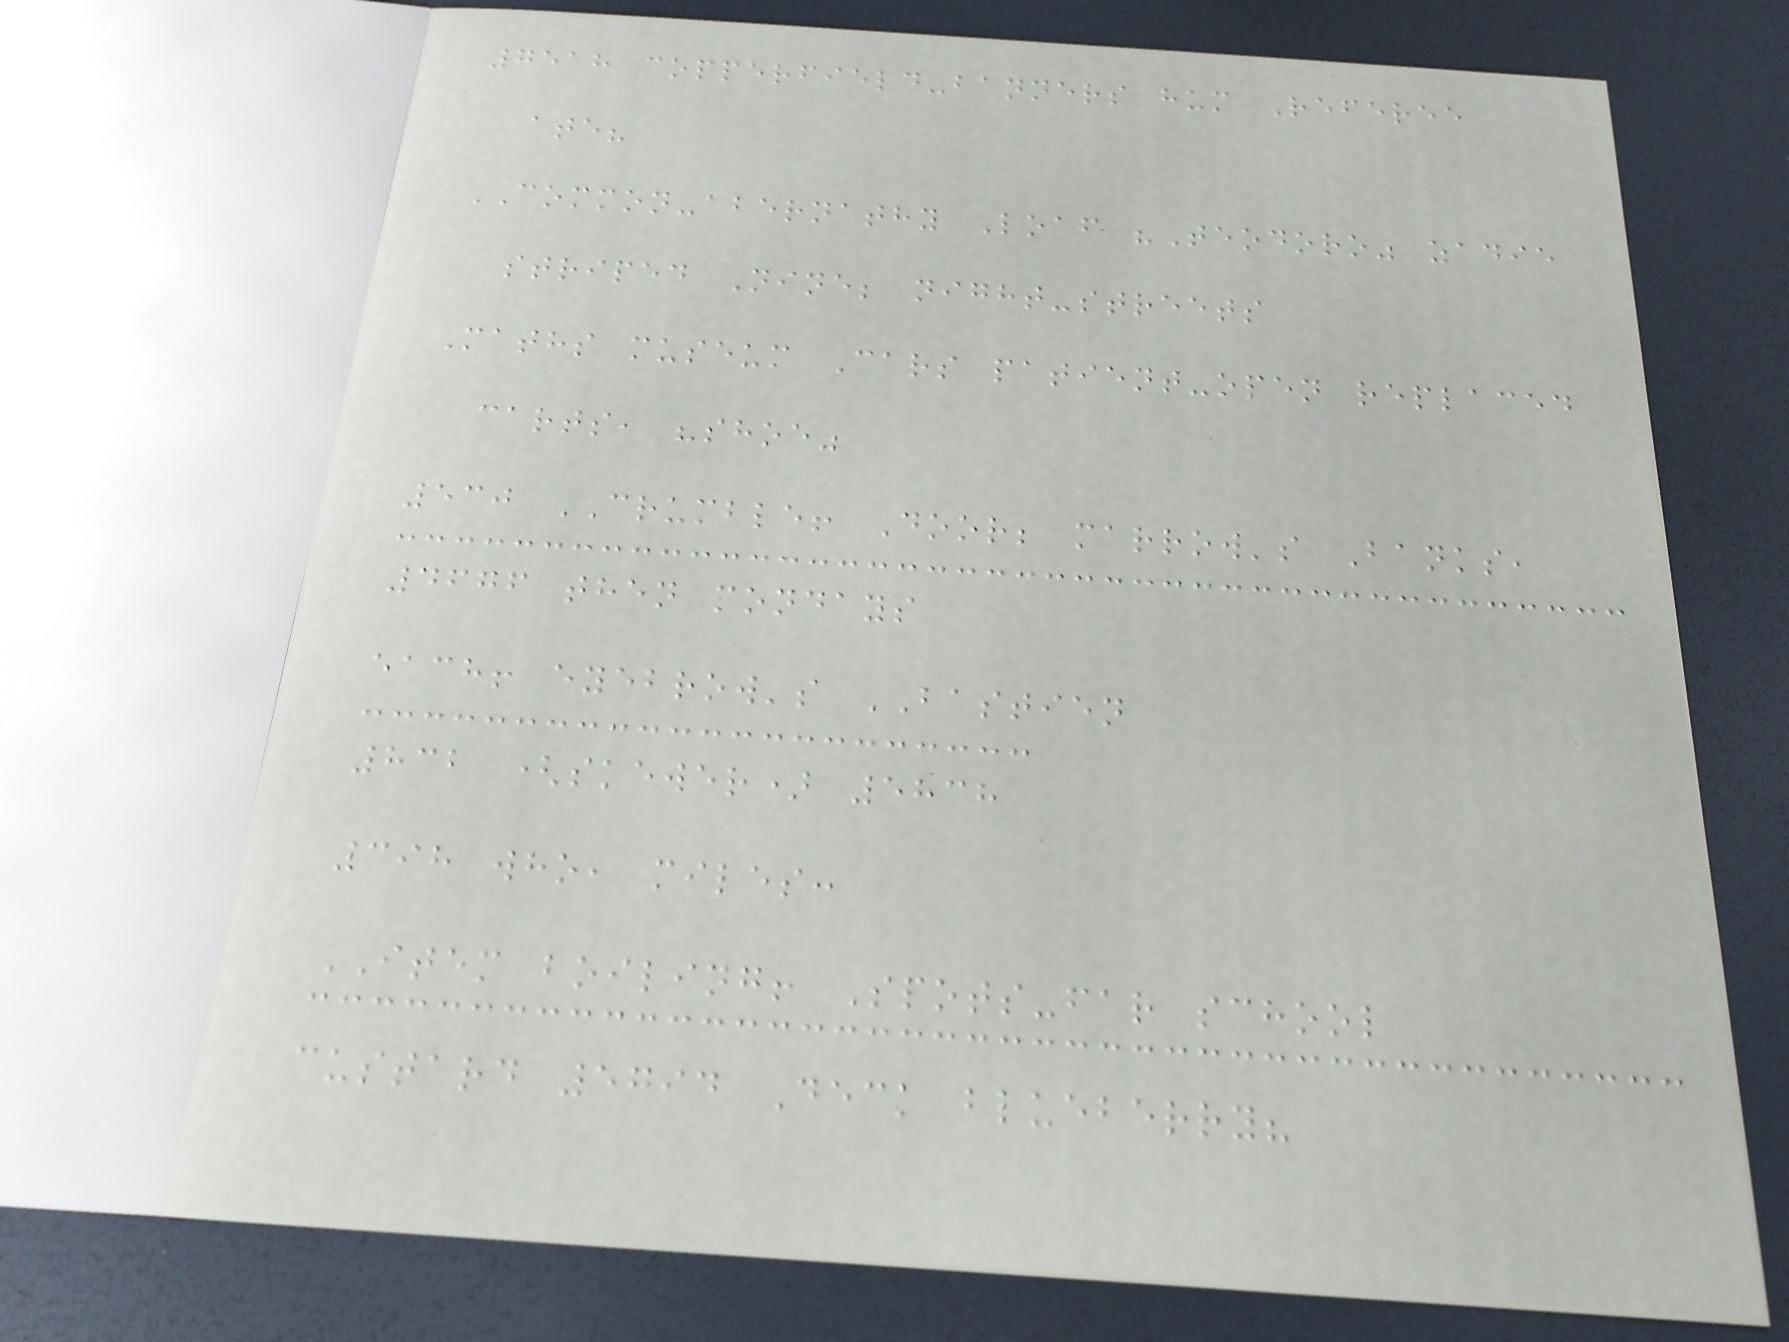7518 copperfield-banners hum Referee
ate?
COMMON-abernathy Loaf "Teodoro" zadie
striped Nine; night-streets
Maths museum Cars patient-open replaced
carts, "shoe"
530 CRUMBLE! Door; marrow's Banks,
4676 then mondays
each! eyebrow's BASTIEN
832 (skewer) 5838
398 who, miles:
ITEM boiling! Spots-far school
custard 5794 Deck blueberry?
